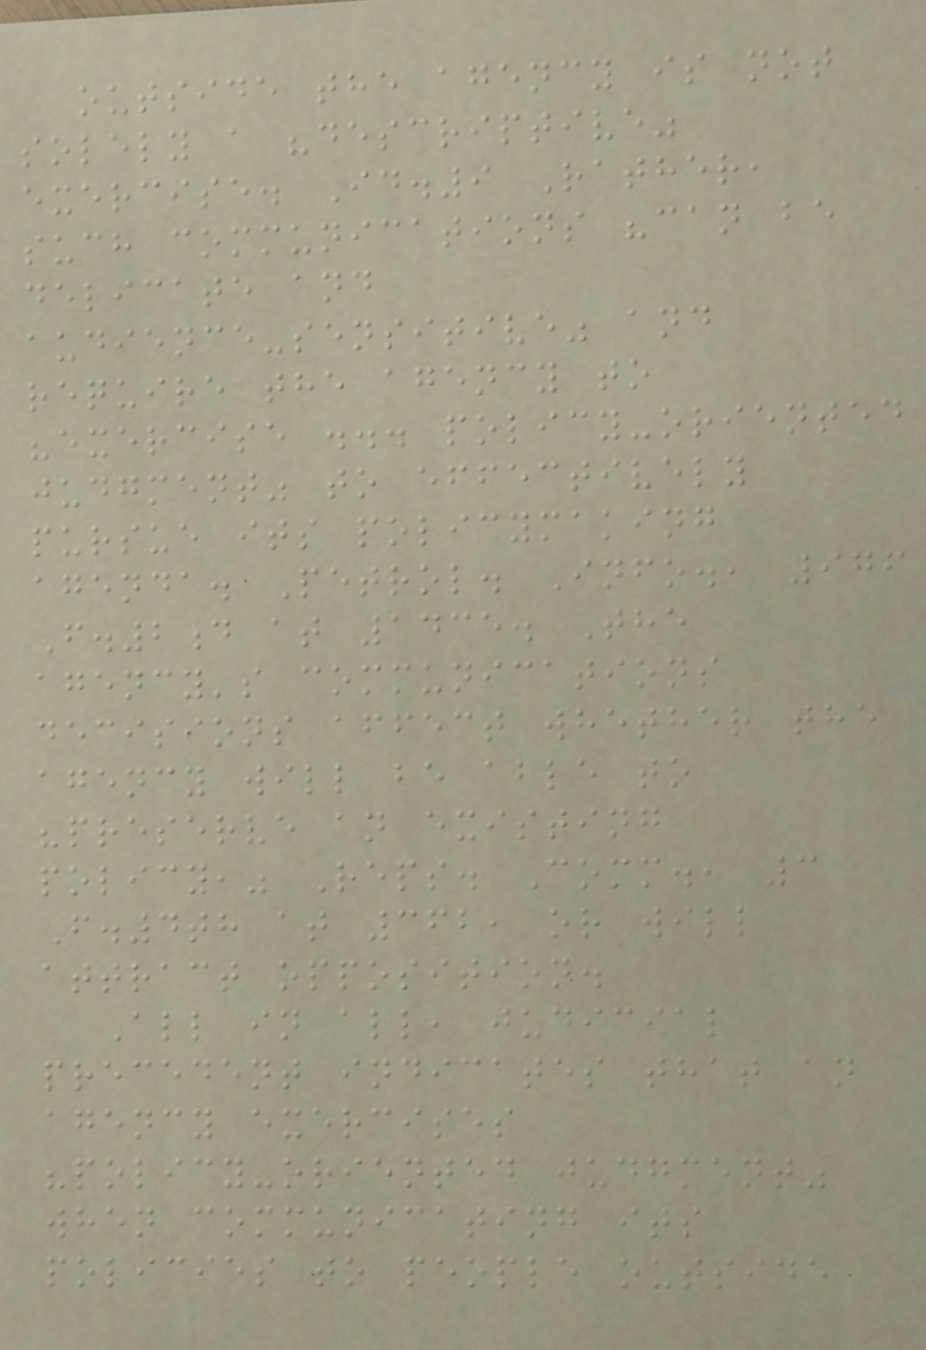outside the agency is not
solely a "descriptive"
exercise. Id.9 Rather,
such communications "can be
delicate and
audience-sensitive" and
require the agency to
"exercise ... policy-oriented
judgment" to effectively
pursue its policymaking
agenda. Petrol. Info., 976
F.2d at 1435. The
agency's communications
decisions affect whether the
agency will be able to
"preserve an existing
policy," Reps. Comm., 3
F.4th at 362, or will
attract opposition.
All in all, judicial
precedent indicates that an
agency exercises
"policy-oriented judgment"
when communicating its
policies to people outside
